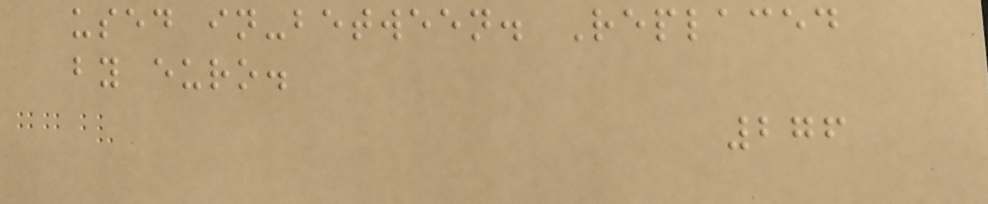used in-between. Replaced
by euro.
276
